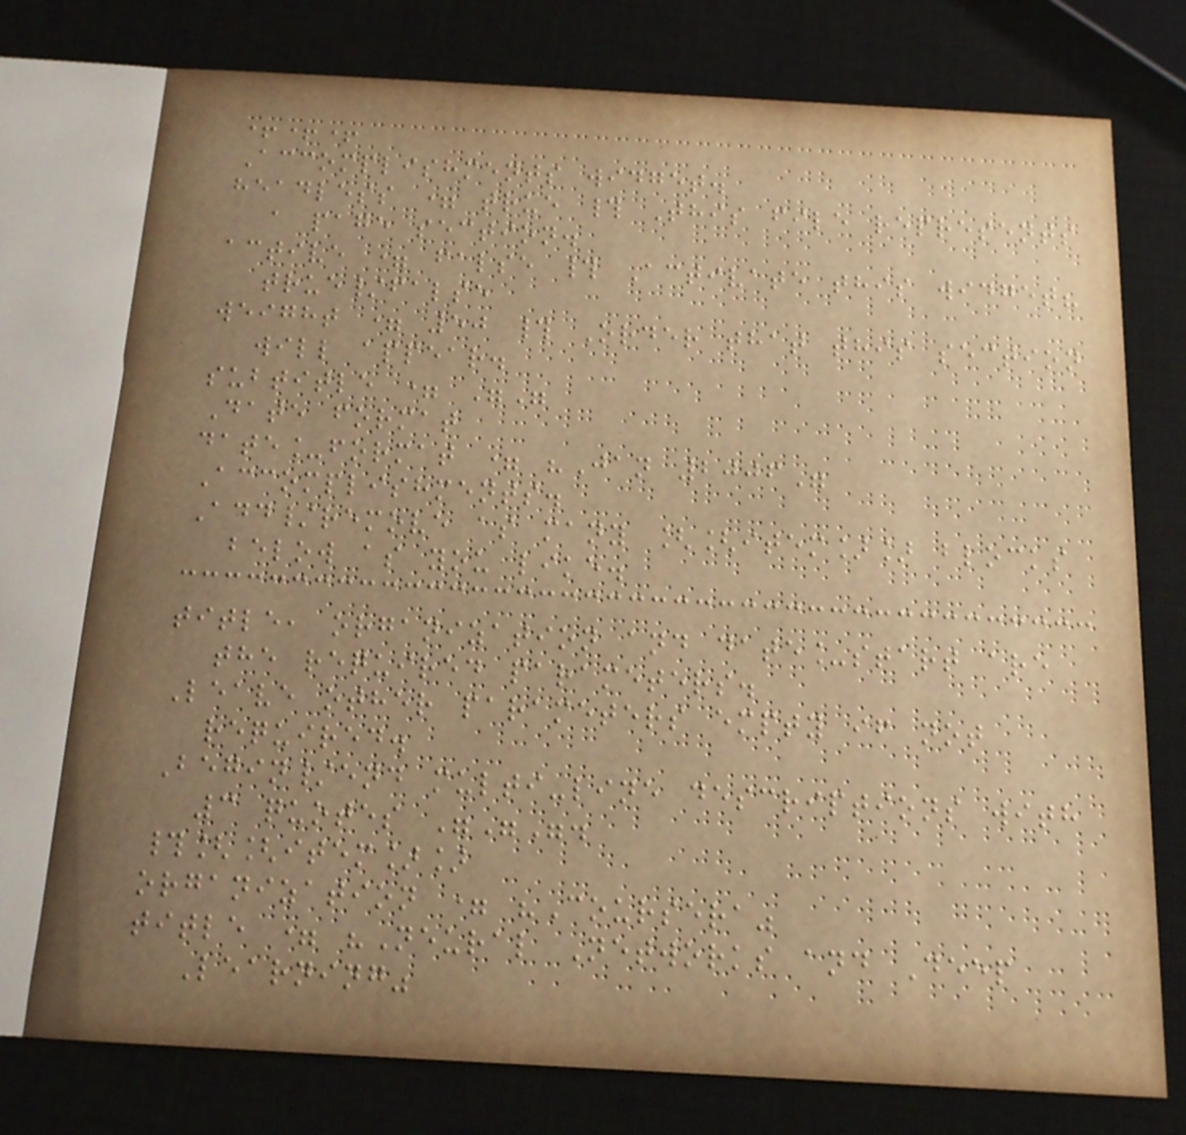+++
Accomplishments widget.
headless = true # This file represents
a page section.
active = false # Activate this widget?
true/false
weight = 50 # Order that this section
will appear.
subtitle = ""
Date format
date_format = "Jan 2006"
Accomplishments.
Add/remove as many [[item]] blocks
below as you like.
title, organization and date_start are
the required parameters.
Leave other parameters empty if not
required.
Begin/end multi-line descriptions with
3 quotes """.
#[[item]]
organization = "Coursera"
title = "Neural Networks and Deep
Learning"
